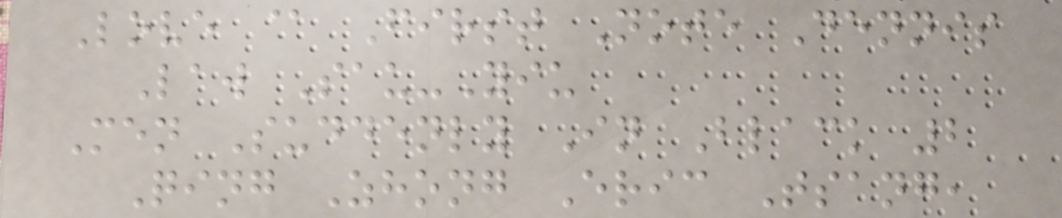Love @ First Note Dennis
Law Sau-Yiu
Men Suddenly In Black 2
Qing Zhong Eric Tsang,
